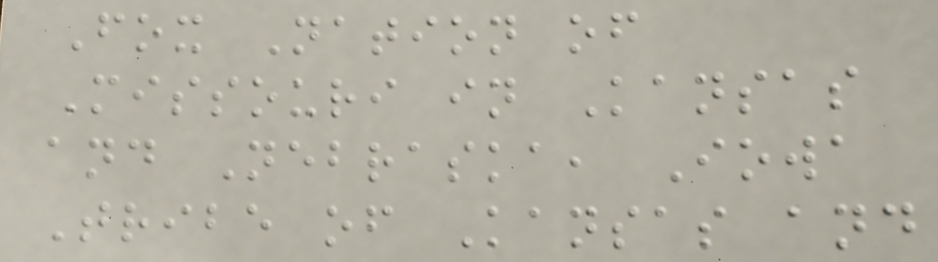Fox Nation of
Missouri in Kansas
and Nebraska, Iowa
Tribe of Kansas and
